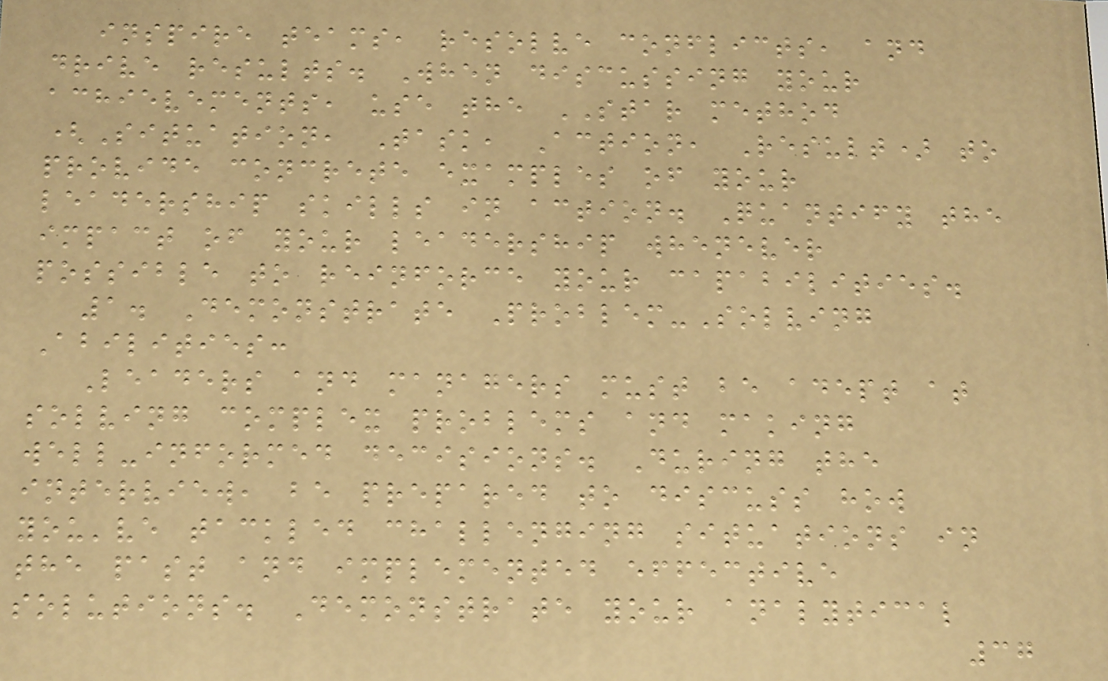inspire teams, resolve conflicts, and
drive results. When discussing your
achievements, use the STAR method
(Situation, Task, Action, Result) to
provide concrete examples of your
leadership skills in action. Quantify the
impact of your leadership whenever
possible to reinforce your capabilities.
1. Demonstrate Problem-Solving
Abilities:
Leaders and managers must be adept at
solving complex problems and making
well-informed decisions. During the
interview, be prepared to discuss how
you've tackled challenging situations in
the past and implemented effective
solutions. Demonstrate your analytical
37
